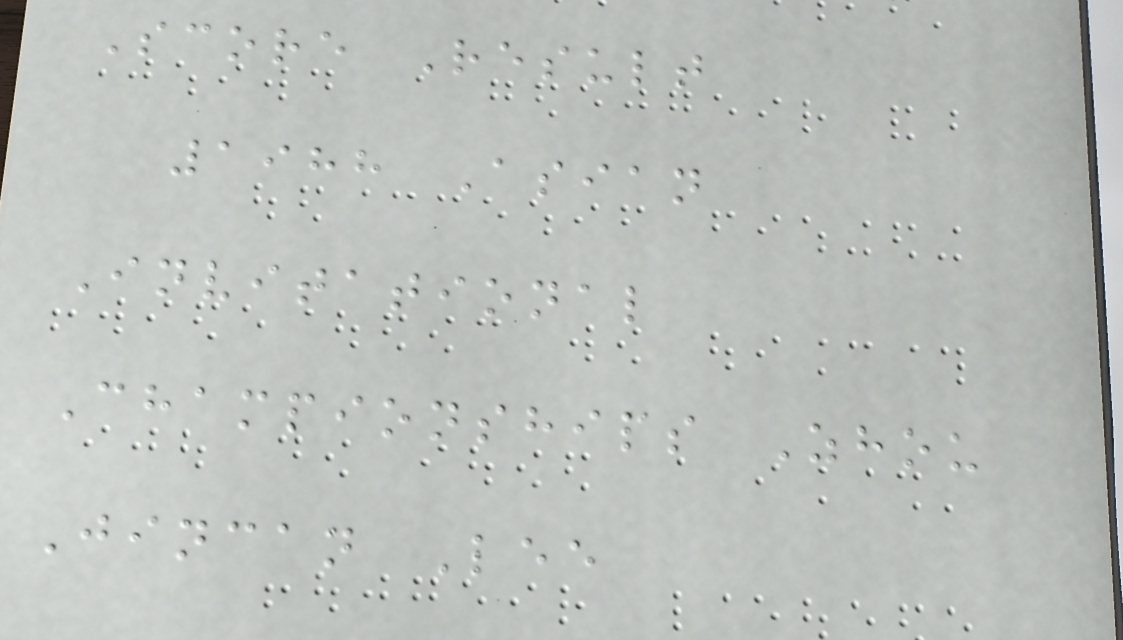Score Result
1988 Asian
Invitational
Championships Zhou
Jincan Lee
